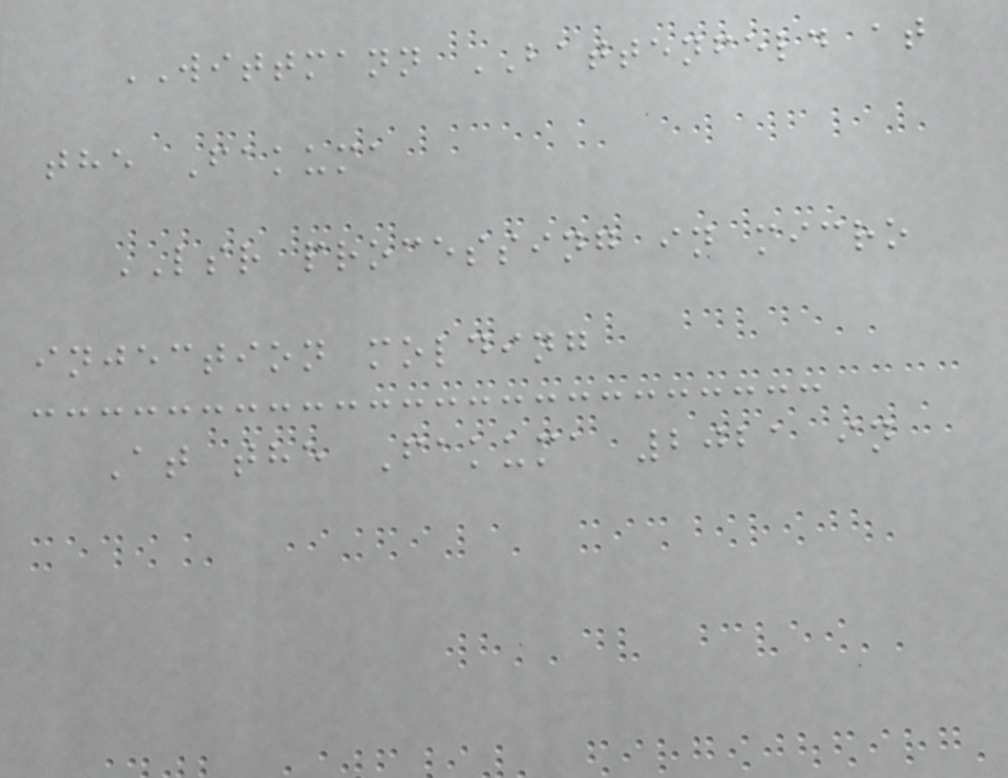WITTMANN BATTENFELD at
the Fakuma
LSR processing in micro
injection molding
At the Fakuma 2021 in
